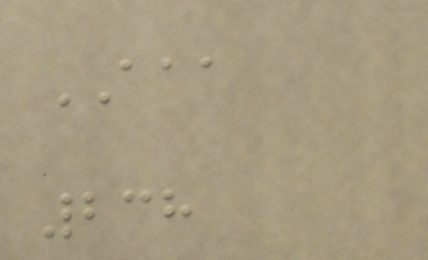AAA
238
